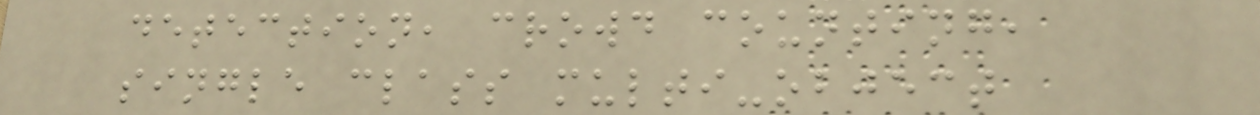detection, crowd counting,
single class multi-object
